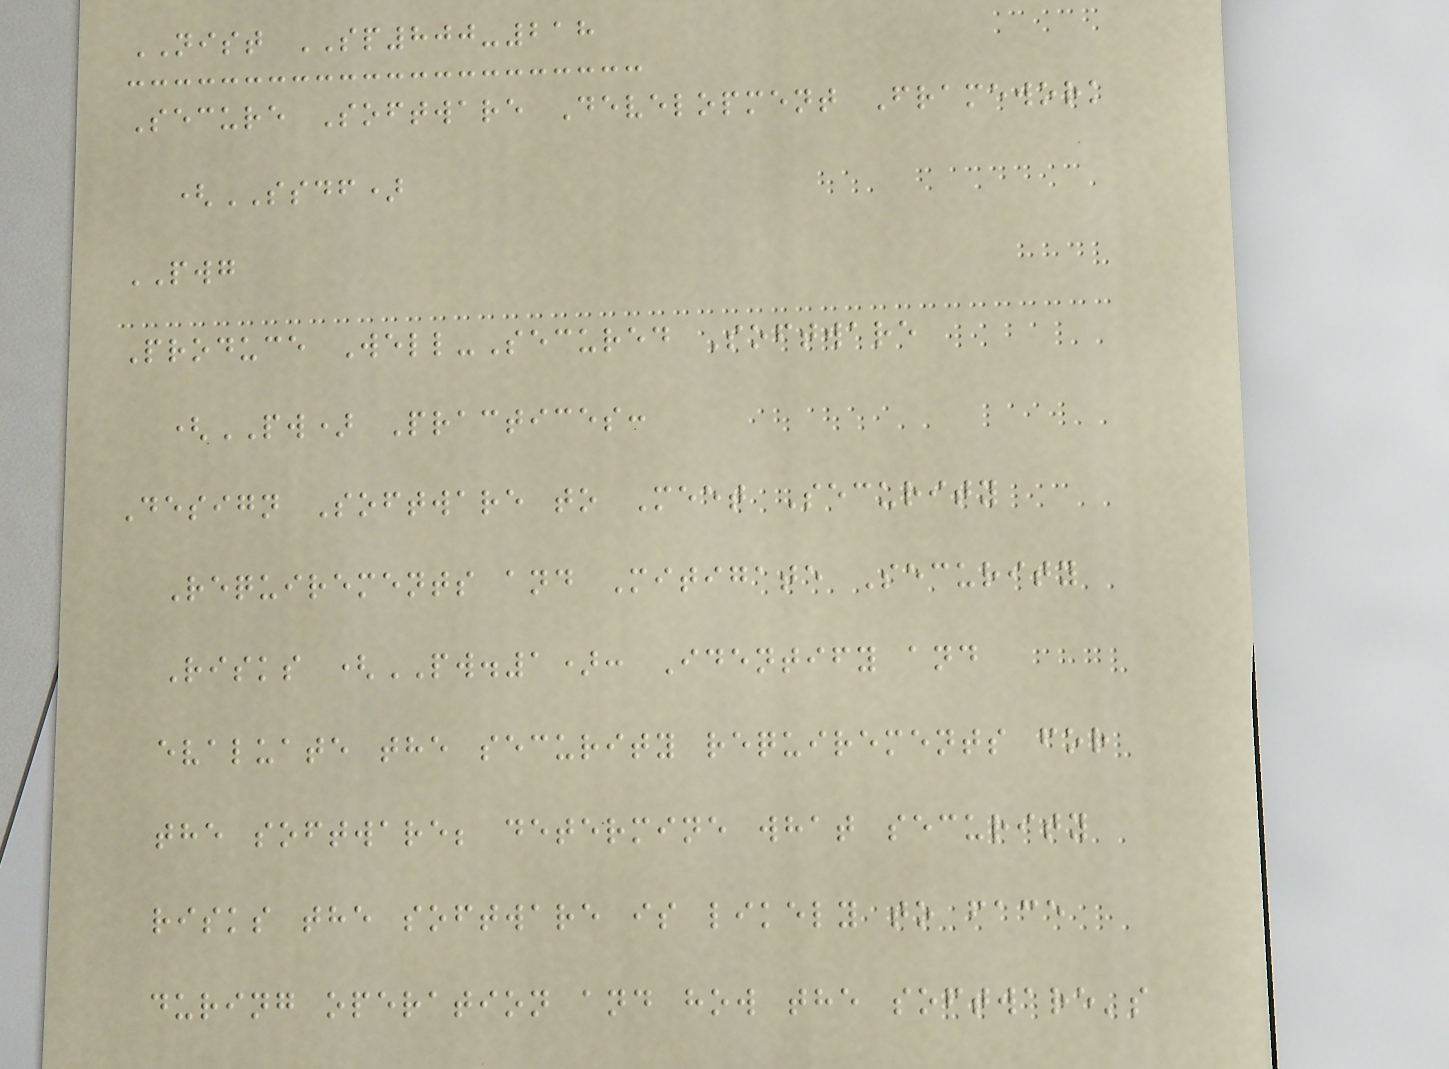NIST SP800-218
Secure Software Development Framework
(SSDF)
PWG
Produce Well-Secured Software
(PW) Practices:
Design Software to Meet Security
Requirements and Mitigate Security
Risks (PW.1): Identify and
evaluate the security requirements for
the software; determine what security
risks the software is likely to face
during operation and how the software's
